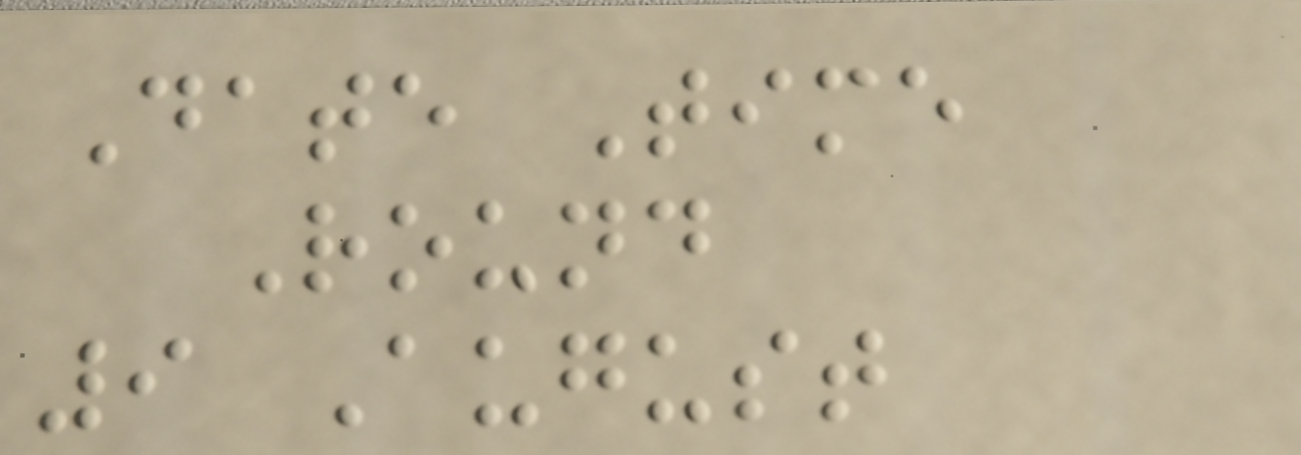Date Time
Round
9 August
